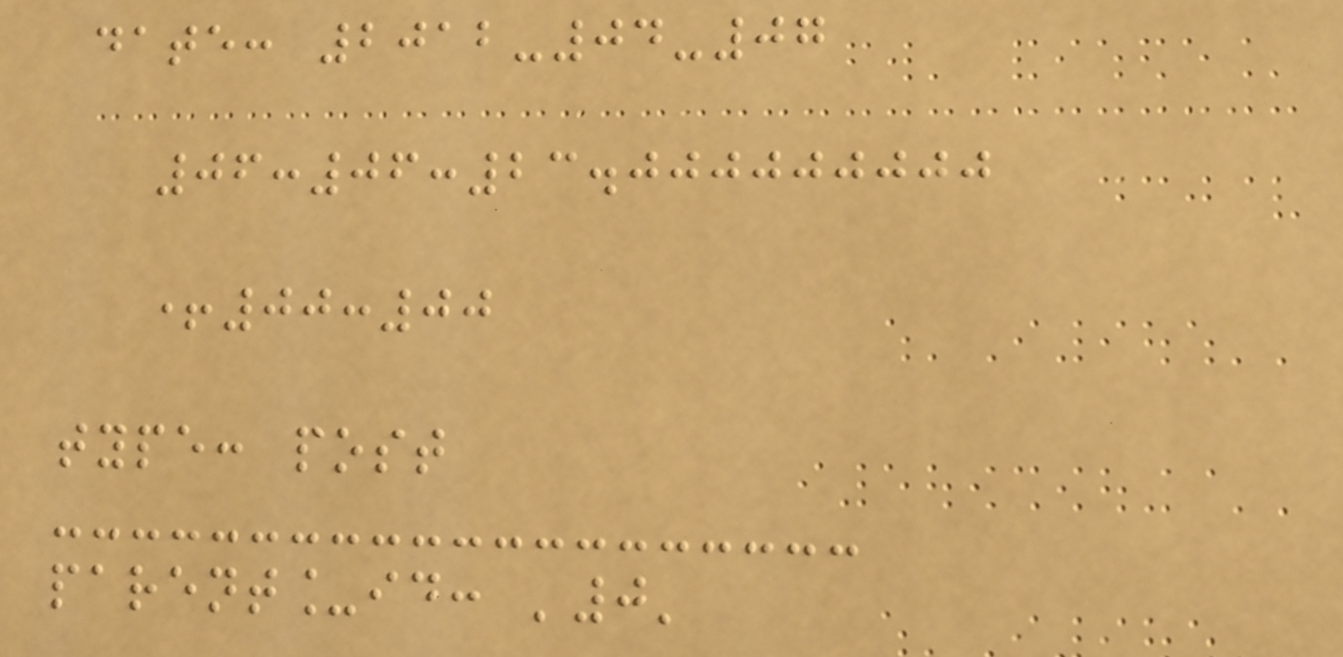date: 2012-04-07
06:06:23.000000000
+00:00
type: post
parent_id: '0'
